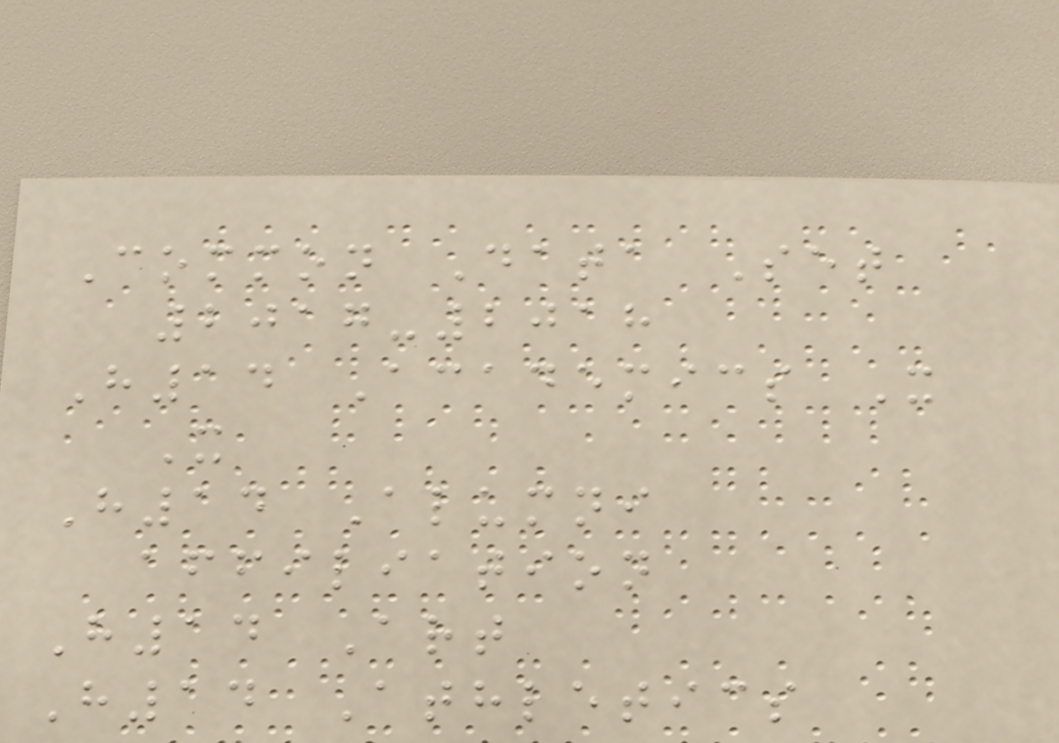Common Data Set
2017-2018
H14 Academics X
X
H14 Alumni
affiliation
H14 Art
H14 Athletics
